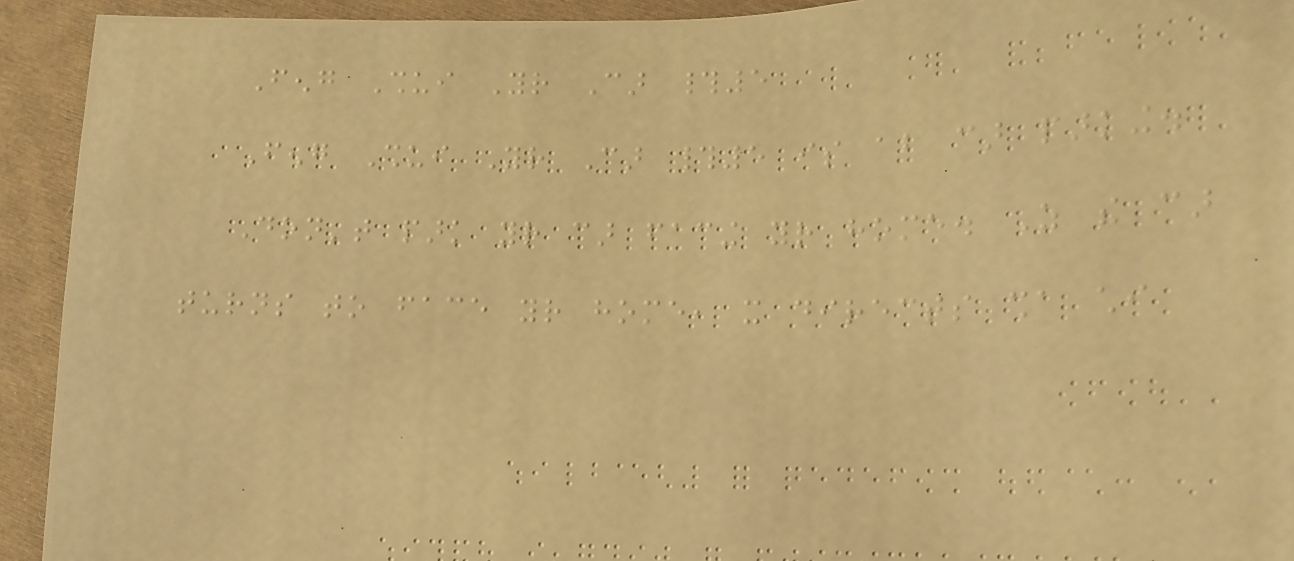Feng Shui Your Car #5
Feng Shui Your Car #5 is about car parking.
Don't park your car facing your home. As the car
turns to face your home, it directs sha chi
